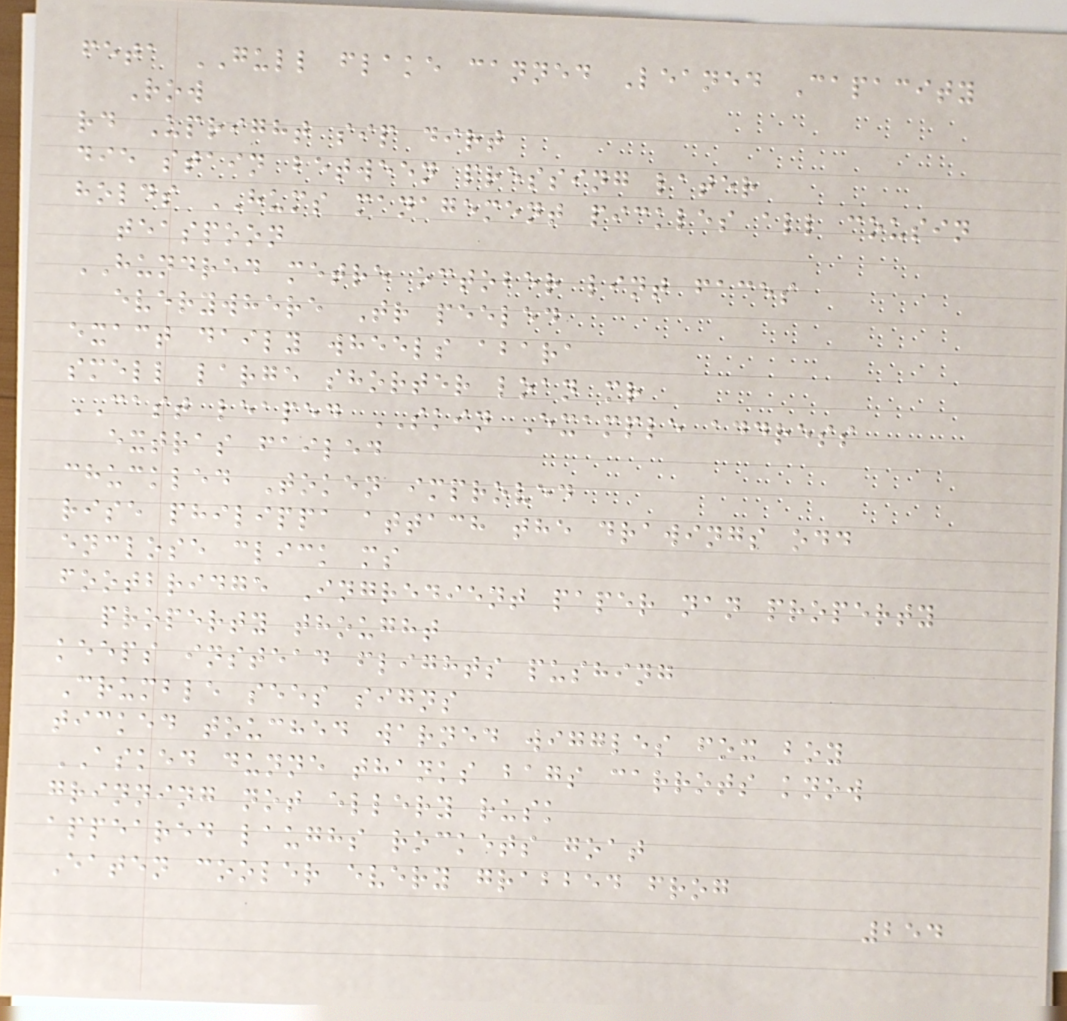feta GULL flake canned Leaned Capacity
Row
rd Upright sip dirt
die stain between pressing later
holds HUMS management pickles all cousin
teaspoon
HUNDRED metre october lint faces
everywhere Tr peeled
exact daily wheels abara
smell large shorter loan mr
CAST leaped SKIN Example address
extras failed
chuckled Token improved
rise philippa attach the drawings odd
enclose click ms
footbridge Ingredient paper nan property
property thought
keeps instead flights pushing
Crumble sees signs
ticked touched warned wiggles fox boy
ASKED dunne thanks bags carrots know
grinning not ellery rusk
appeared laughs rockets goat
Eaten cooler every grabbed frog
254
